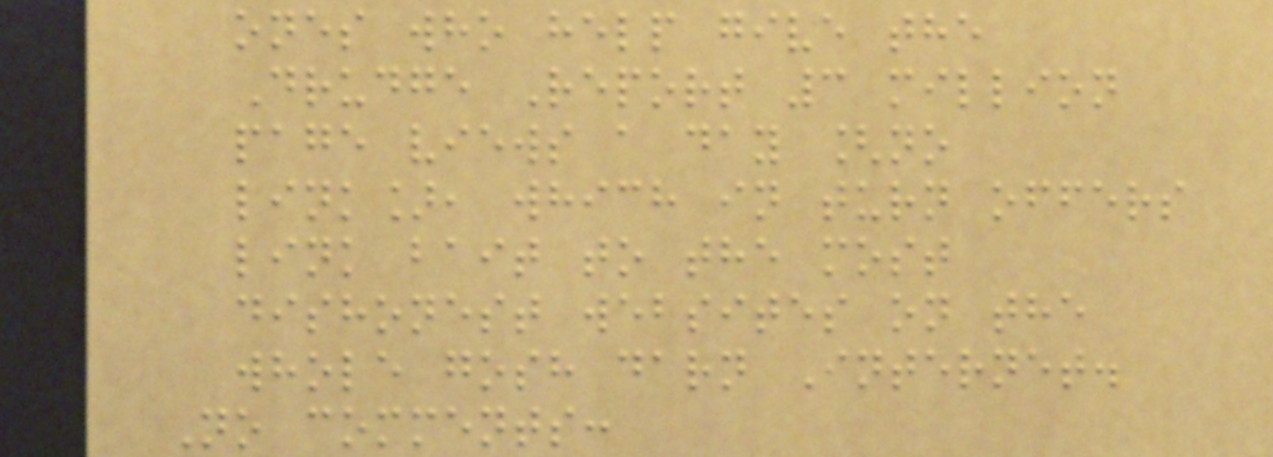ones who help give the
Drudge Report 3 million
page views a day [no
link], which in turn offers
link bait to the most
dishonest websites on the
whole gosh darn Internet.
No comments:
